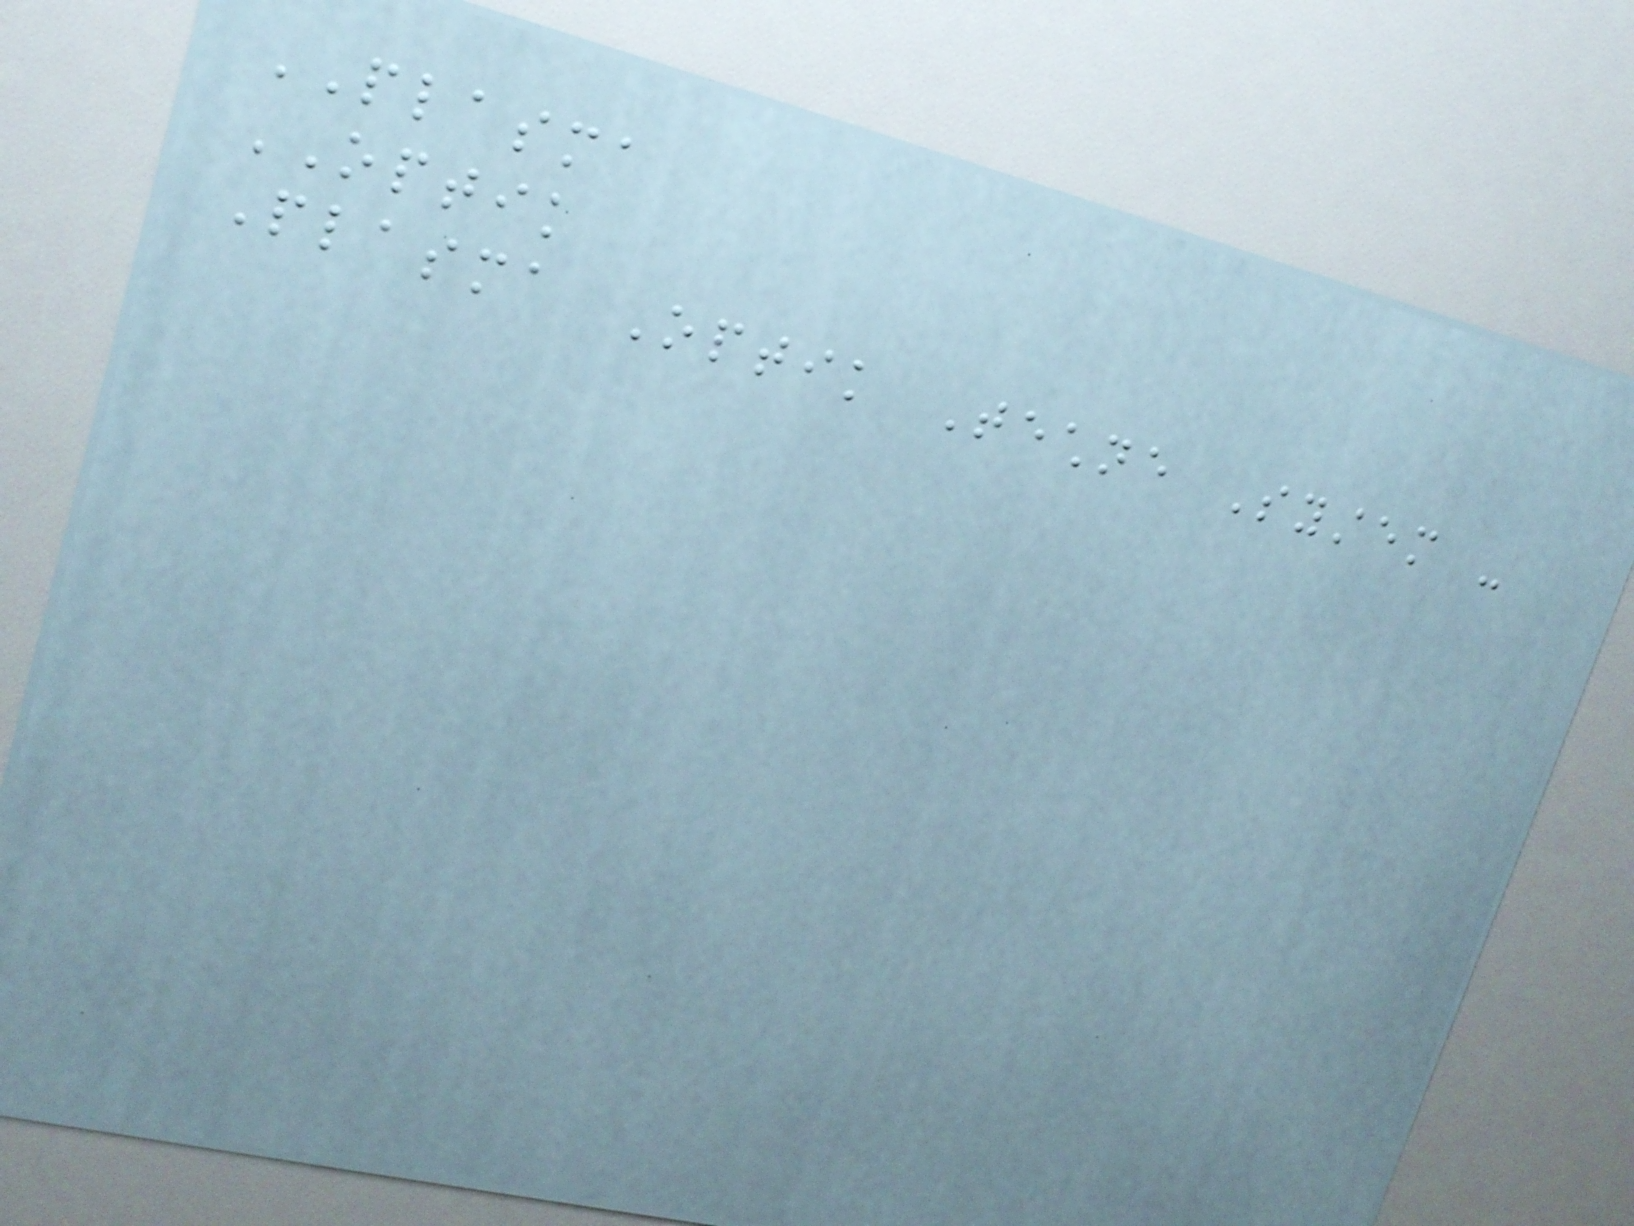PLASMA
OPTIK
Plasma Optik Techne System -
